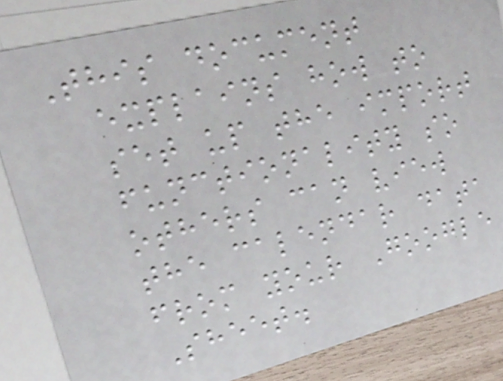This document
explains how to
set up the import
functionality so
others can view
the calendar data
from your Google
Sheet.
